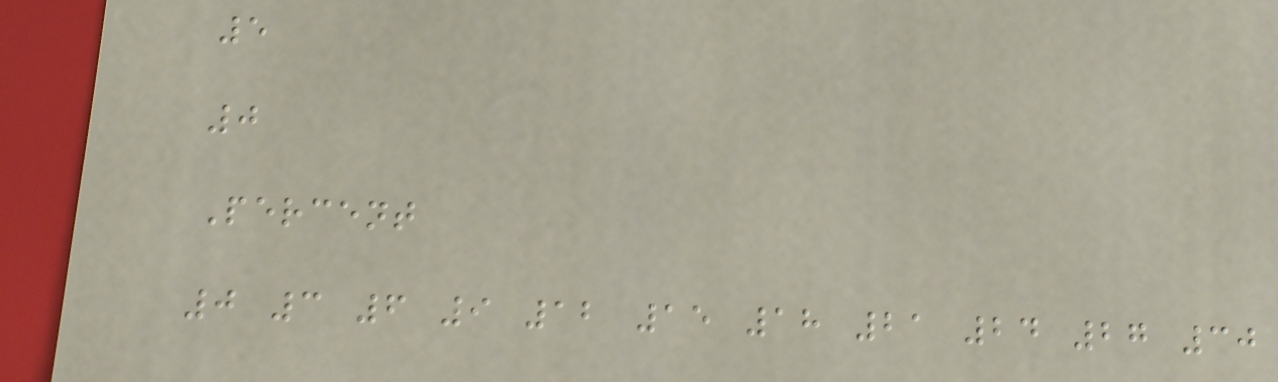5
0
Percent
0 3 6 9 12 15 18 21 24 27 30
